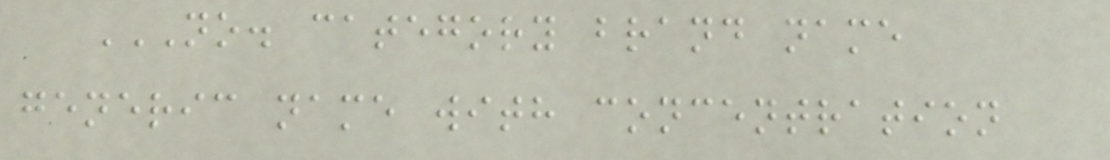NO. CATEGORY BRAND NAME
GENERIC NAME WITH CONCENTRATION
